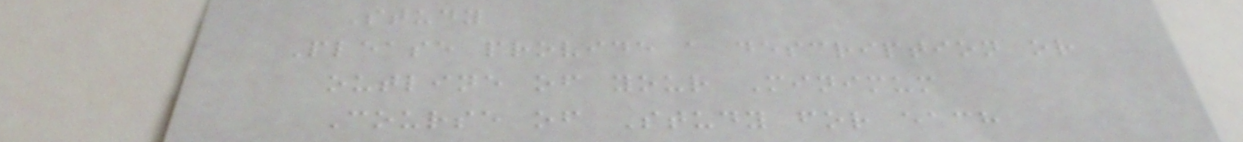Study
Please provide a description or
outline of your Minimum
Course of Study for each
